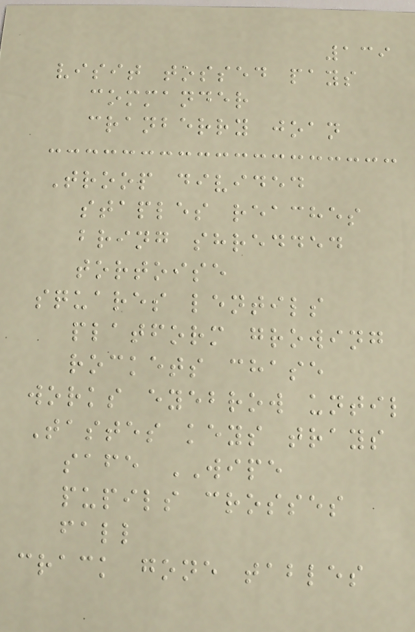139
visit tossed pays
commander
cranberry joan
Troop divided
staples reaches
bring shredded
tortoise
squares lentils
platform growing
rockets chase
works eyebrow until
Tastes keys trays
safe WIPE
pupils crosses
fall
crack gone tables
